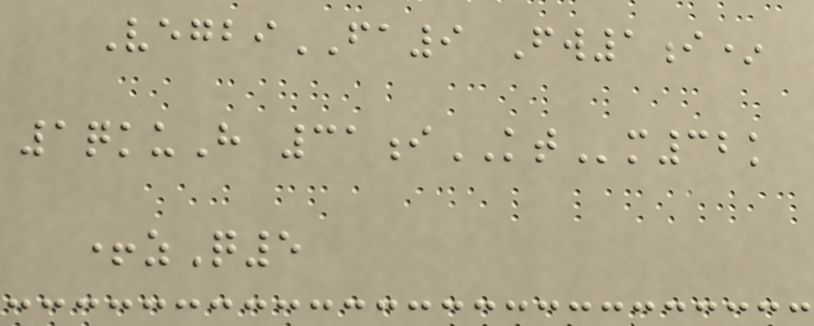VegbiFA9 Fw1i*
1qkuH 31iKTm32k
+zQ5
